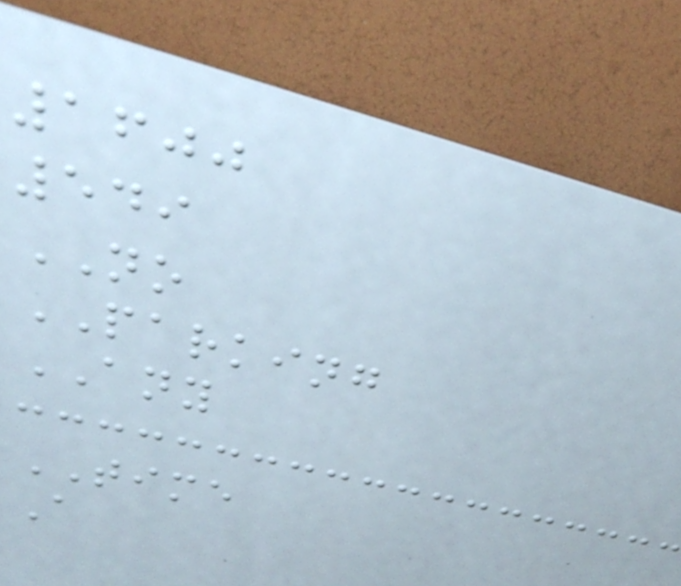1600
549
NO
PARKING
ANY
TIME
A
